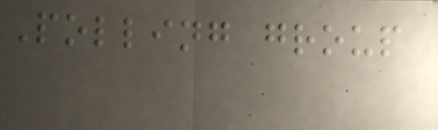Polling group
